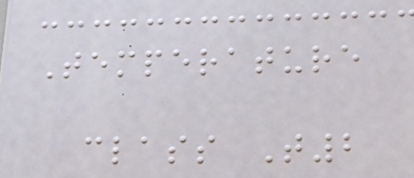Temperature
class T2
